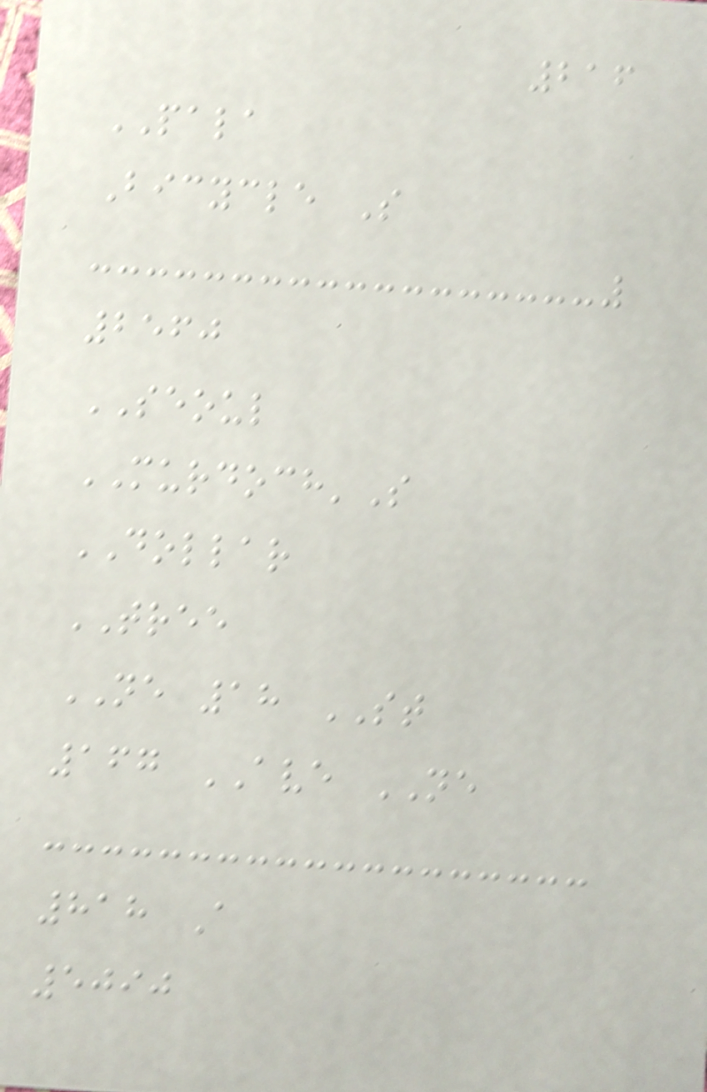216
PALA
Bicycle S
2560
SEOUL
MURDOCH'S
DOLLAR
TREE
NE 18 ST
167 AVE NE
818 A
5090
